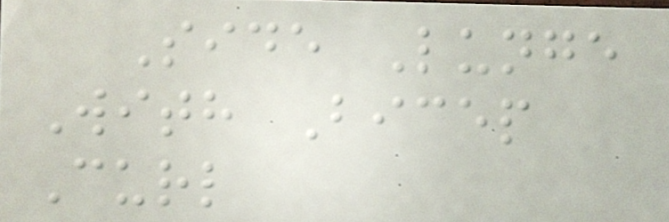Side Lunge
With Bicep
Curl
